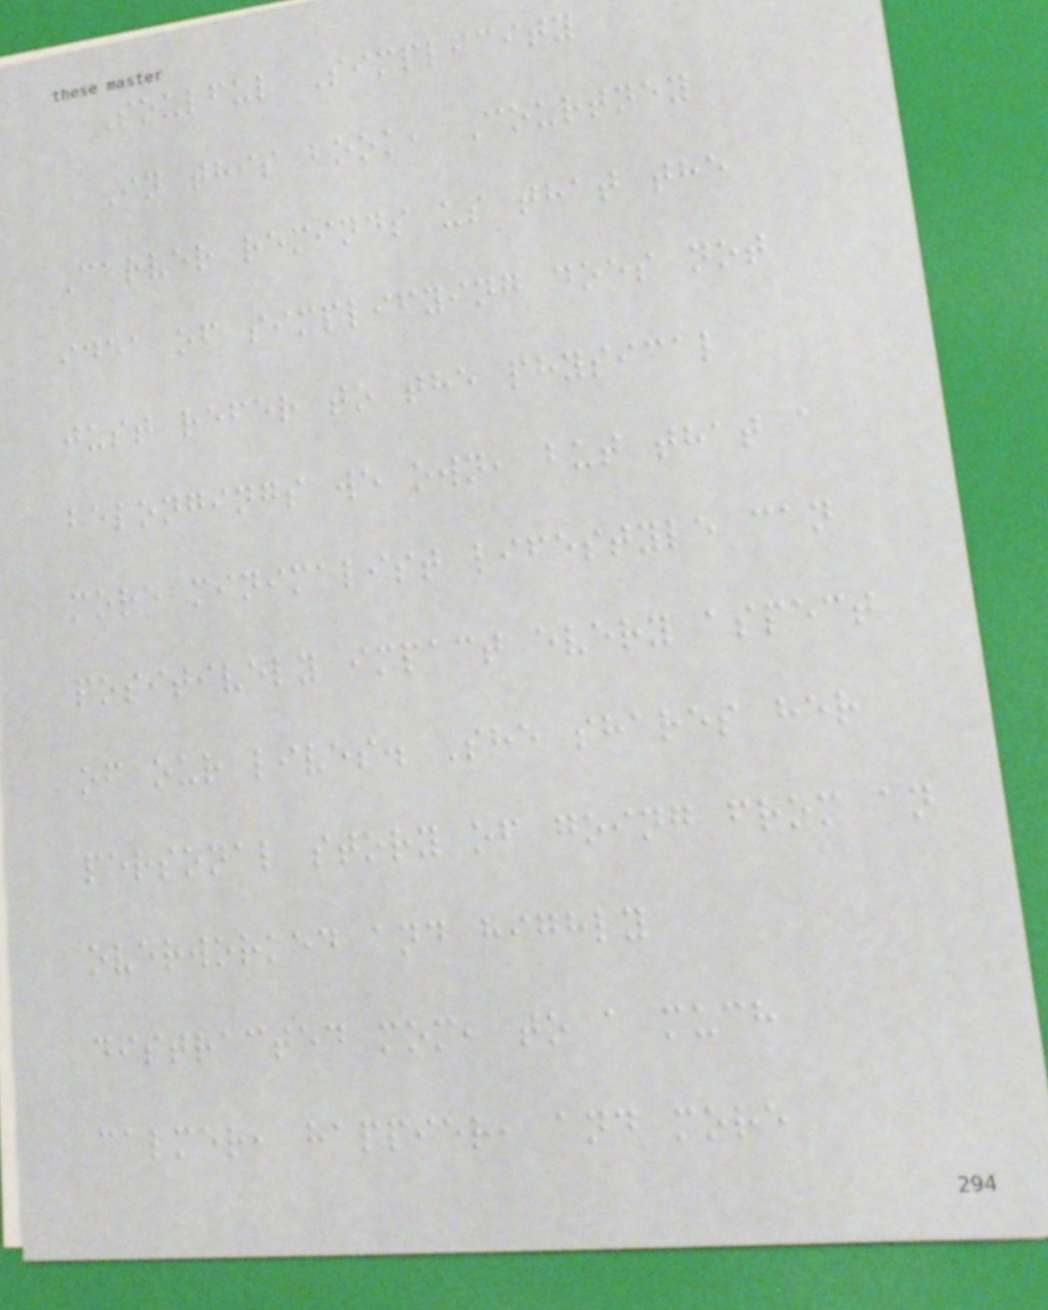Soulful Simplicity
In this book, Courtney
Carver reminds us that the
idea of simplifying does not
just refer to the physical
belongings we own, but that a
more minimalist lifestyle can
positively impact every aspect
of our lives. She shares her
personal story of going from an
overworked and highly
distracted mom, to a much
calmer, happier, and more
